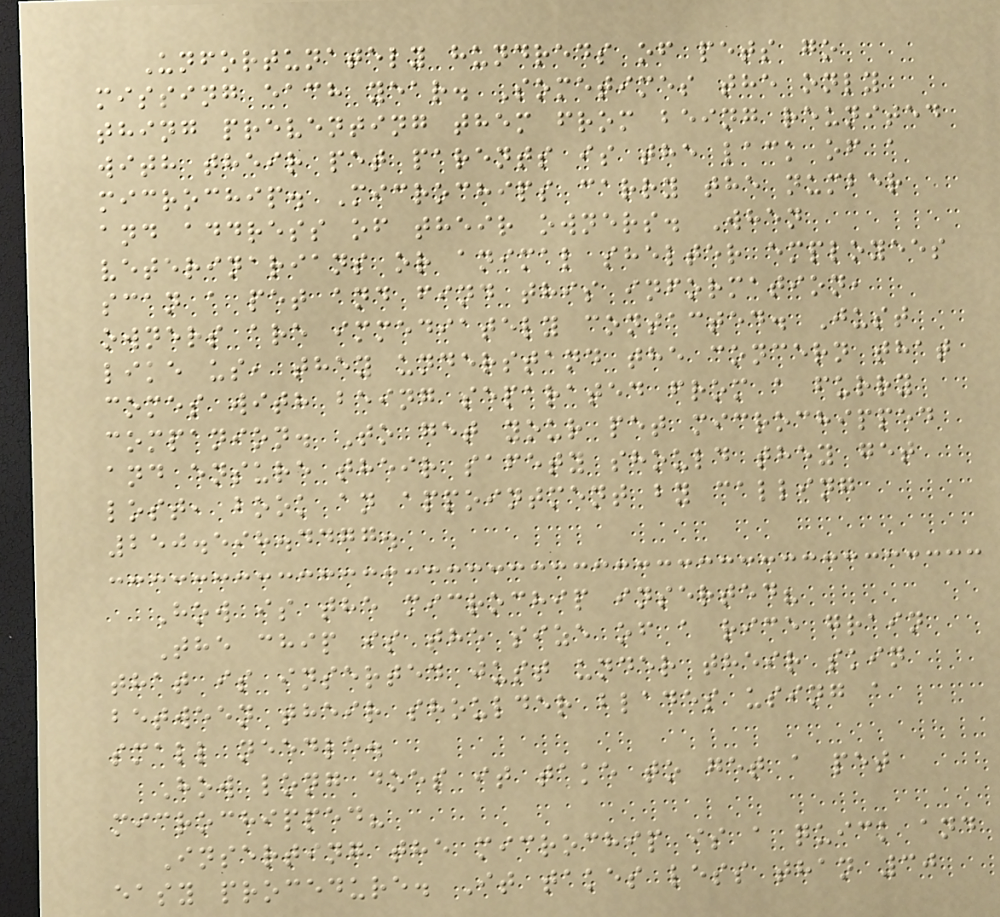Unfortunately hundreds of pets go
missing each year. Sometimes the only
thing preventing them from being reunited
with their pet parents is the lack of a
microchip. Microchips carry the number
and address of their owners. When
veterinarians or animal shelter employees
scan a pet and find this information,
owners are immediately contacted. Just
like us, they understand the concern that
comes with being separated from a furry
companion. To get your pet microchipped
and ensure their safety should they get
lost, book an appointment by calling
250.598.4477.
How is the microchip inserted?
The chip is the size of a rice grain
that is inserted just under their skin
between their shoulder blades using a
small needle.
How long does it take to get a pet
microchipped?
Inserting the microchip is a quick and
easy procedure. It takes less than 30
